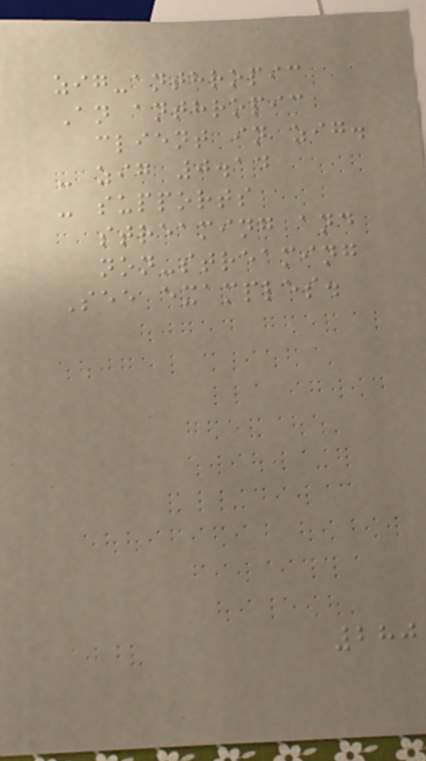zig-anthropic
An anthropic
client in zig.
- zig 0.14
- supports
streaming and
non-streaming
See examples.
280
